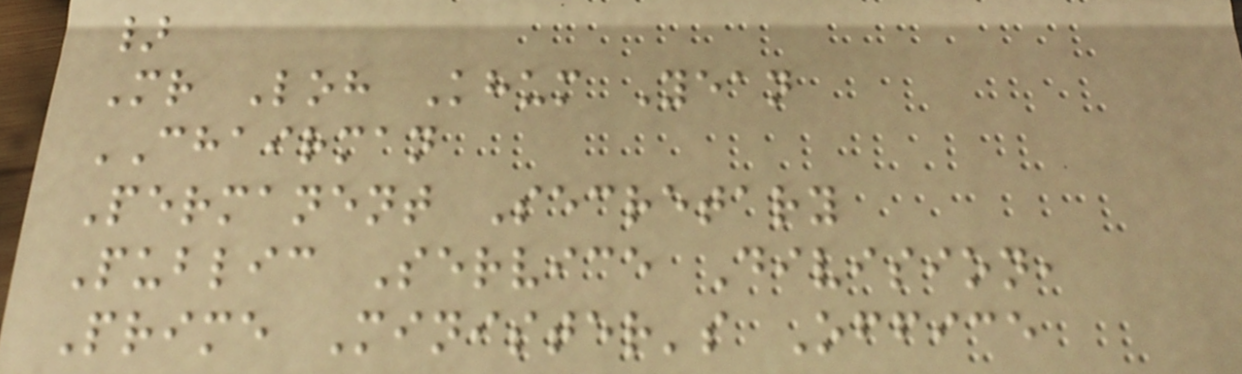}
Mr Loh Khum Yean
CHAIRMAN
Permanent Secretary
Public Service Division,
Prime Minister's Office
